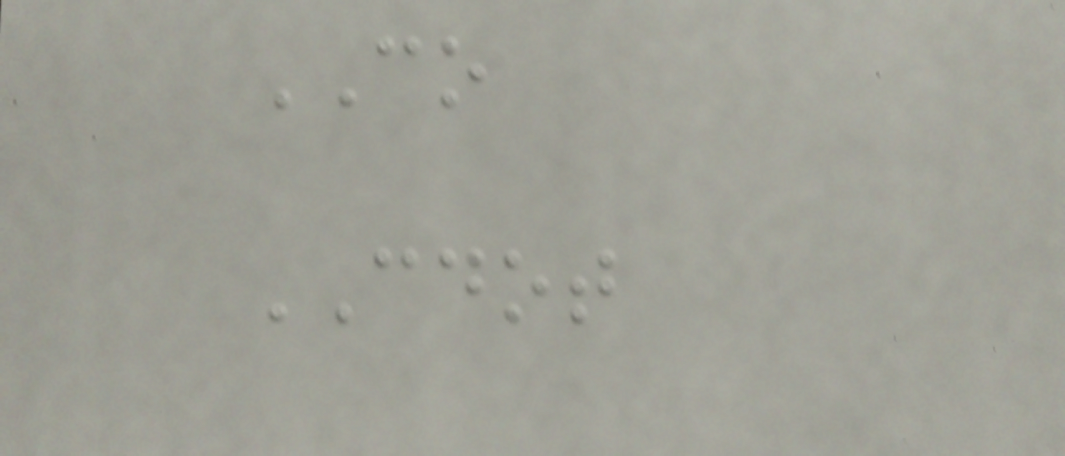CO
CDOT
